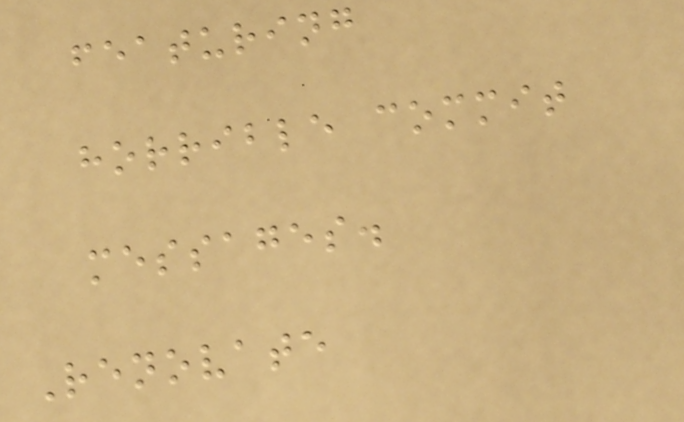featuring
horrible commit
messages.
Renovate
